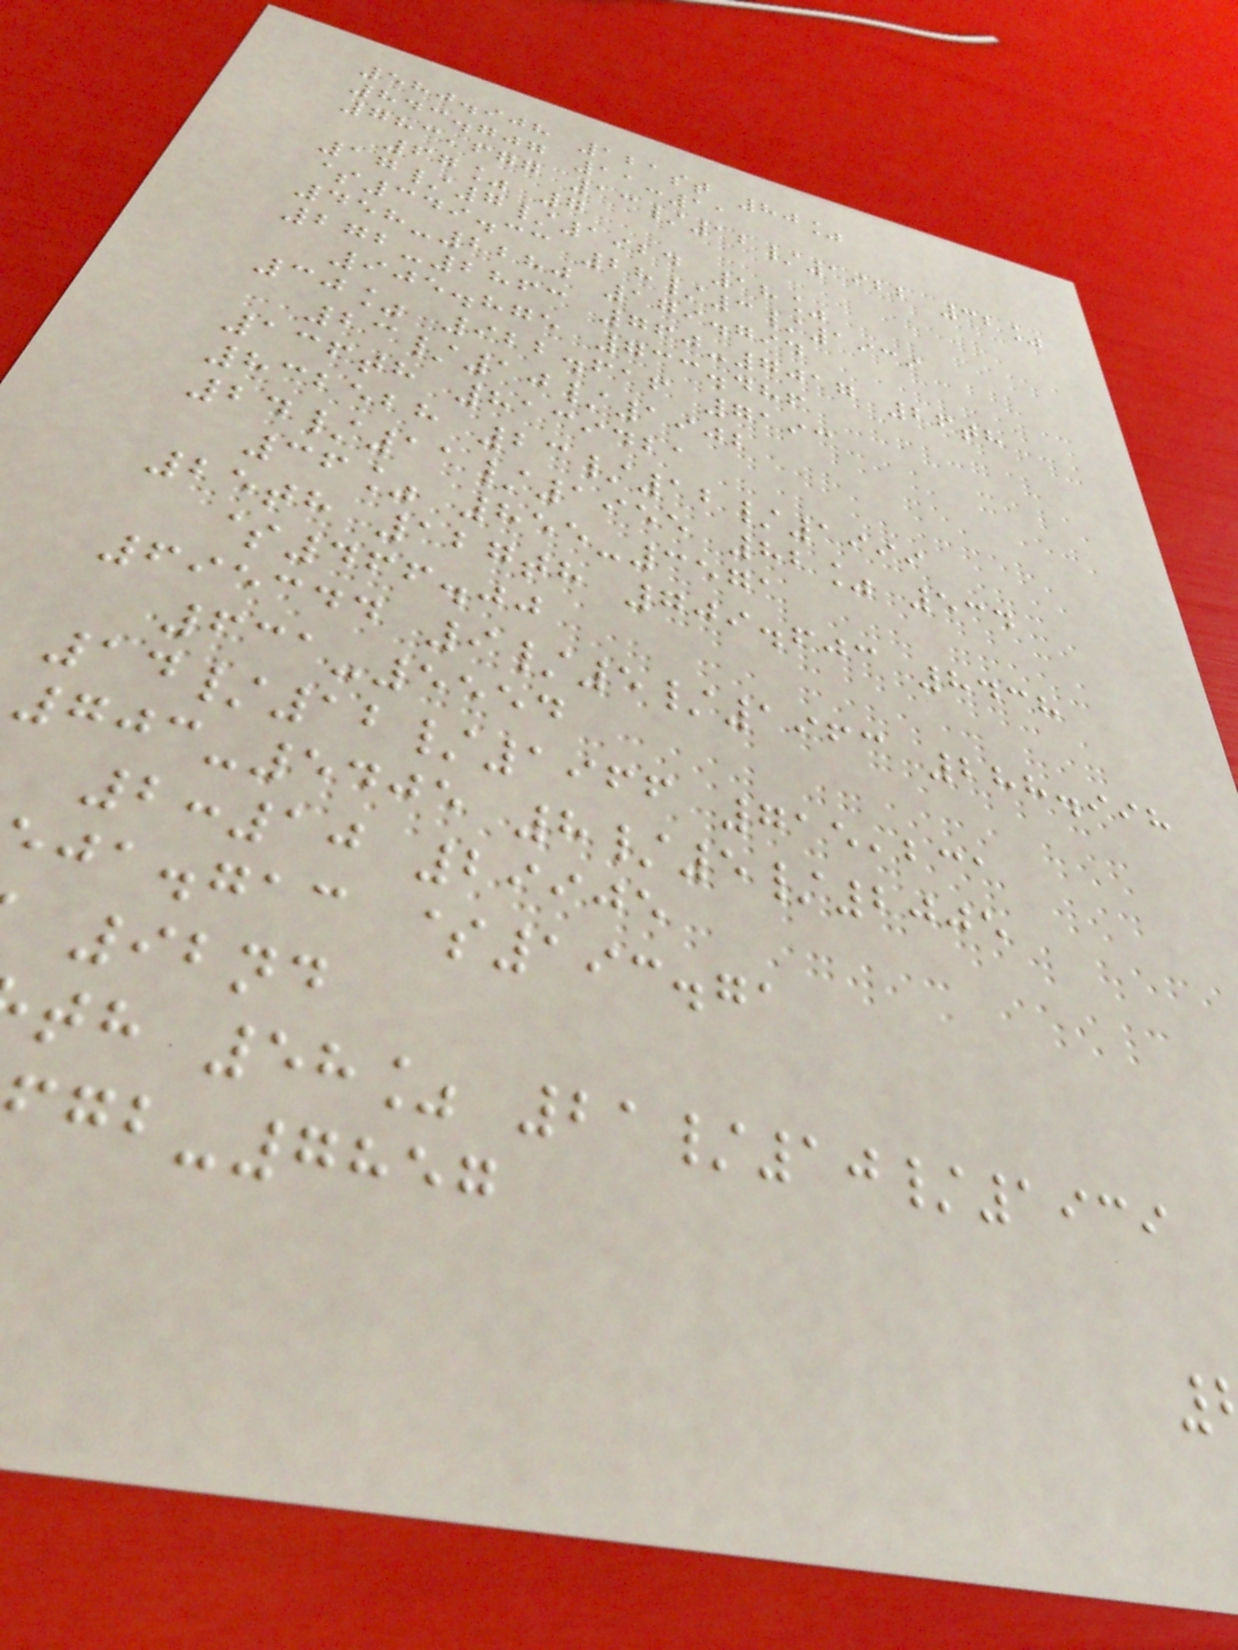580.908 121st 80%
843.707 11:11
783,677 13/12/1922 32%
67% 7
17/7/1924 18%
$349.33 28/3/1939
458-2280 179.794
272-2863 760-7017 26th
905.875 733.486
30% 922.616 7193
23/10/1902
136th 8139421
832528 23/12/1999
24/11/1955 82% 534
36% 855-3571
25th 127th 709.603 8438
$466.00
695344 9/5/1963 288.998
631-5554
14/12/1966 715,231
703-5405 8/5/2005
2:10 29905
ja.gac $193.71
92nd
th 58% 21/10/1939
-7857
